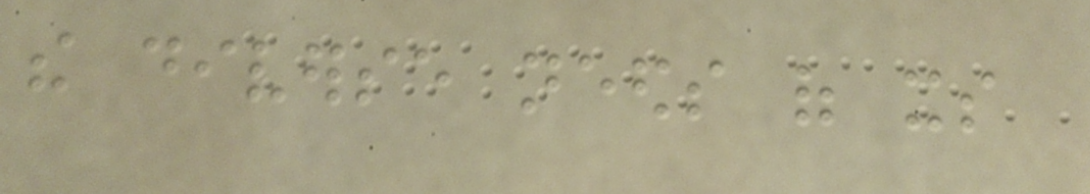the diverse needs of its
